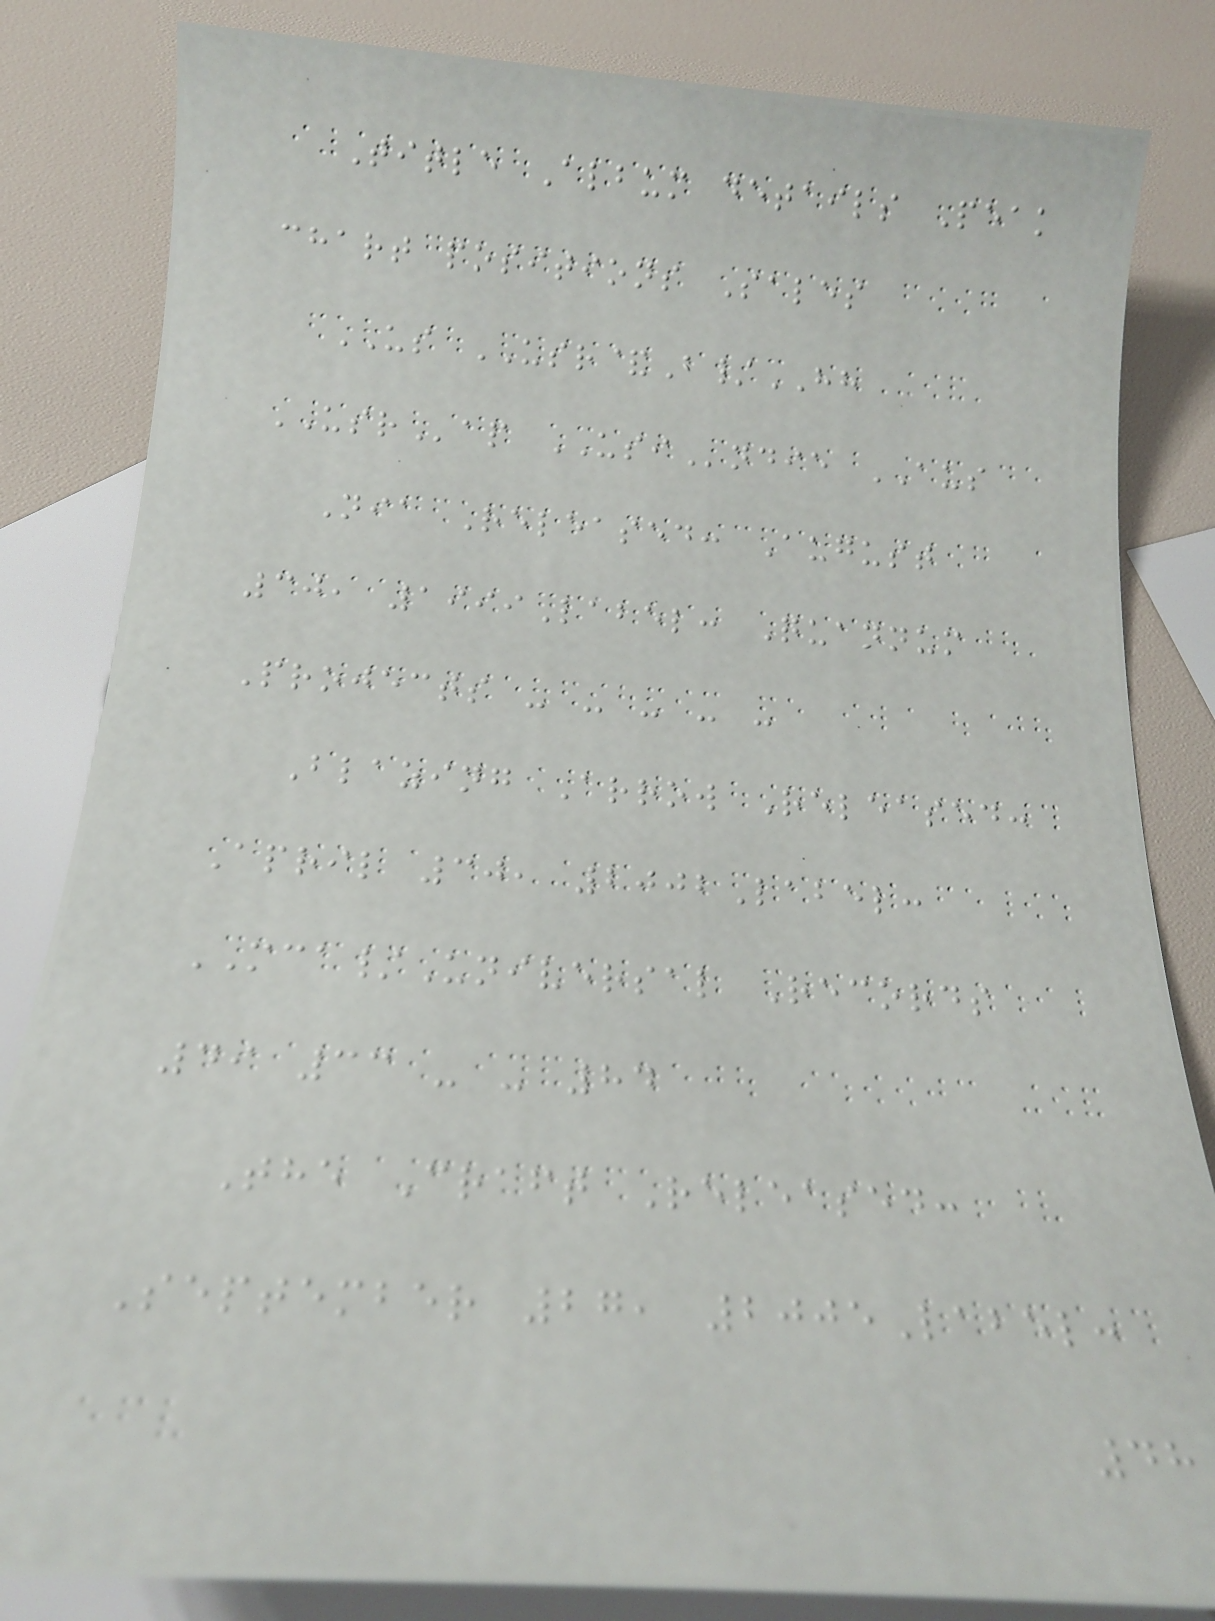Title Album details Peak
chart positions Sales
US USR&B/HH
USRap USIndie AUS
Nia Released: August
30, 1999Label: Quannum
Projects - - - - -
Blazing Arrow Released:
April 30, 2002Label:
MCA/Universal Records
49 33 - - 84
The Craft Released:
September 27, 2005Label:
48
